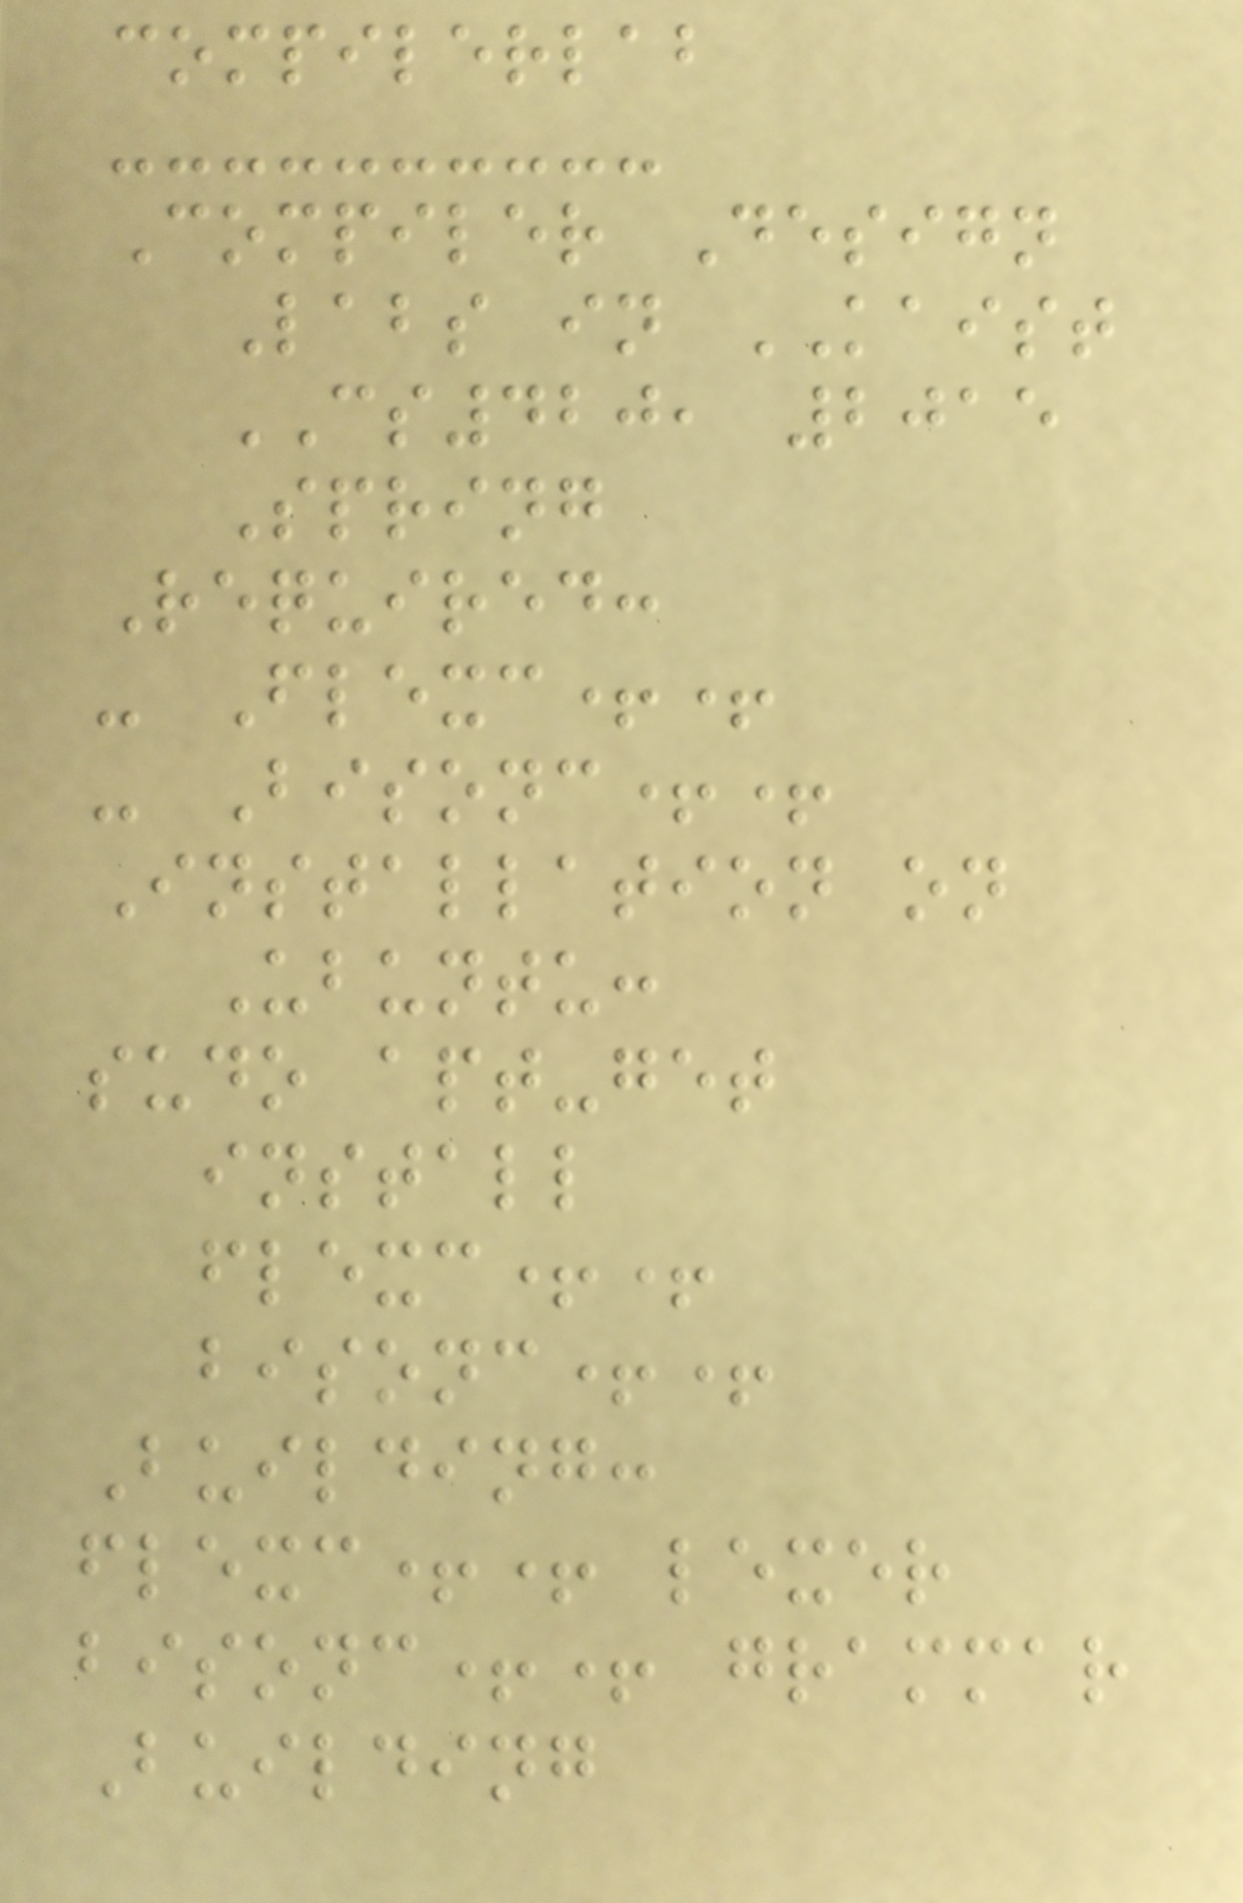compilerlab
Compiler Design
Labs in KAIST
CS420, 2015
Spring
Required:
- Flexc++
- Bisonc++
Installation on
Ubuntu:
sudo apt-get
install
flexc++
bisonc++
Building:
flexc++ lexer
bisonc++ grammar
Building
